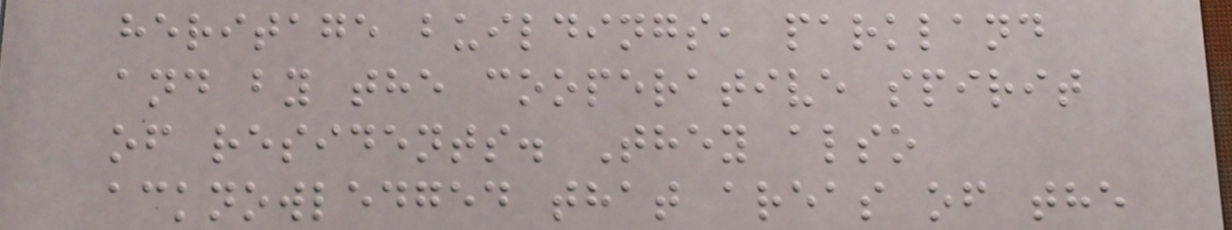heritage buildings, parkland
and by the cooperative spirit
of residents. They also
acknowledged that areas of the
